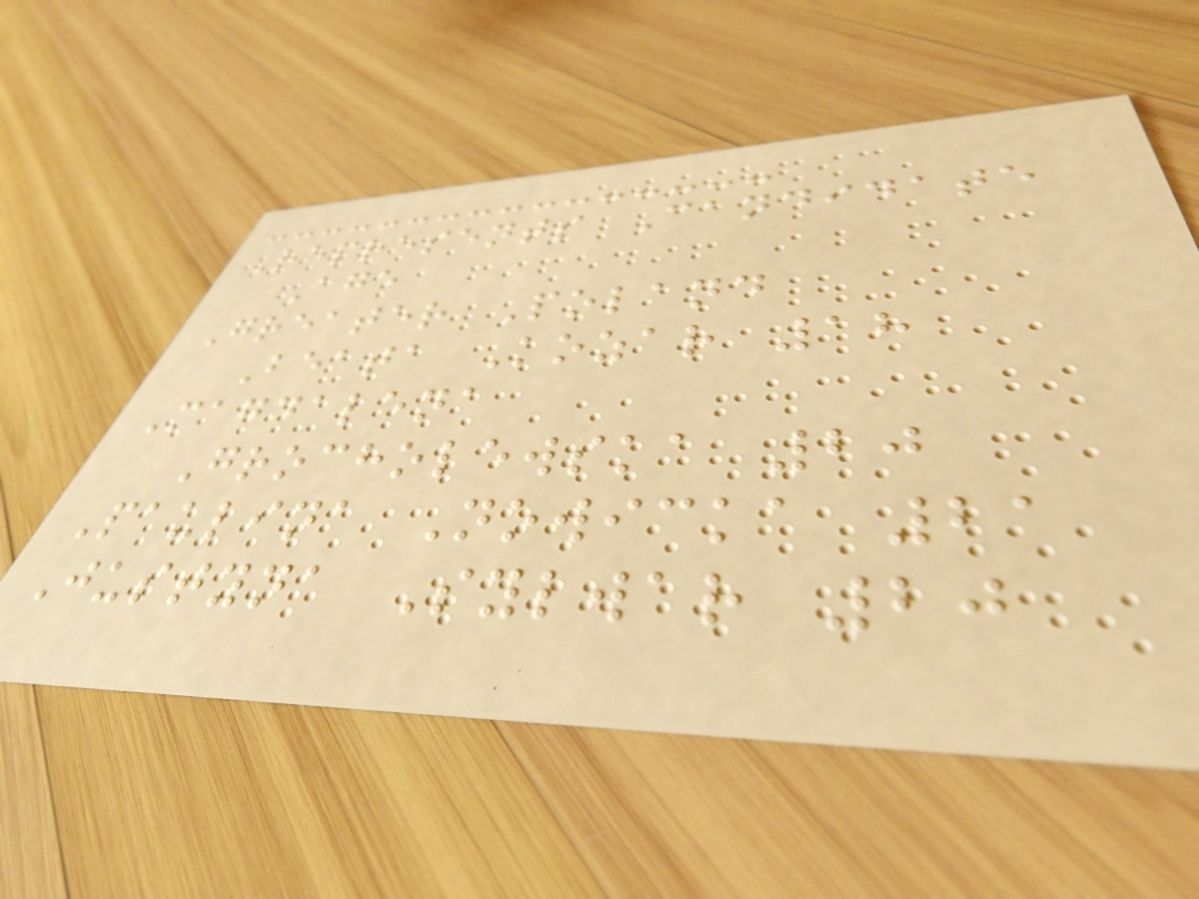Represents Candidate
Age
Greater Poland
Beata Kozar 18
Magdalena
Grocholewska 20
Paulina Nowicka 21
Justyna Sylwar 20
